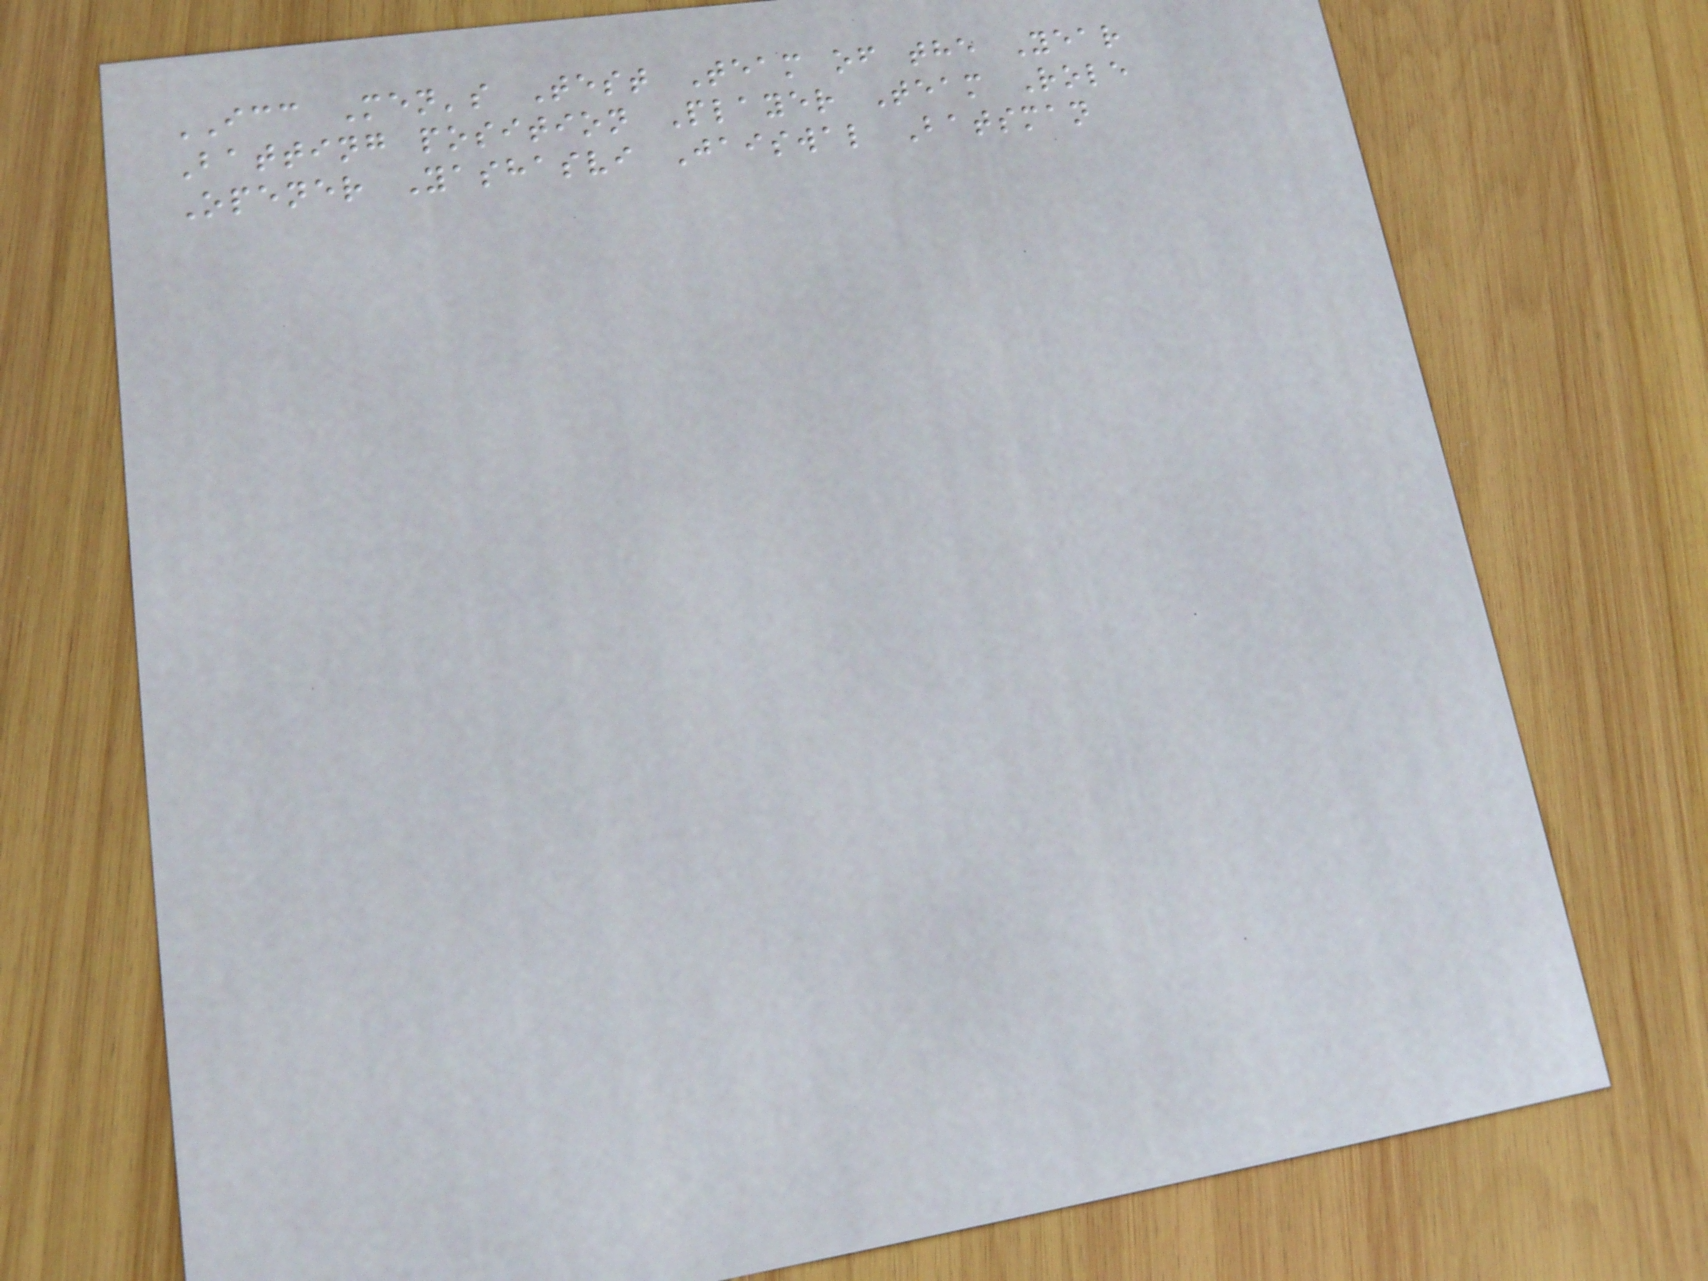ICC Men's Test Team of the Year
Batting position Player Team Role
Opener Yashasvi Jaiswal Batsman
